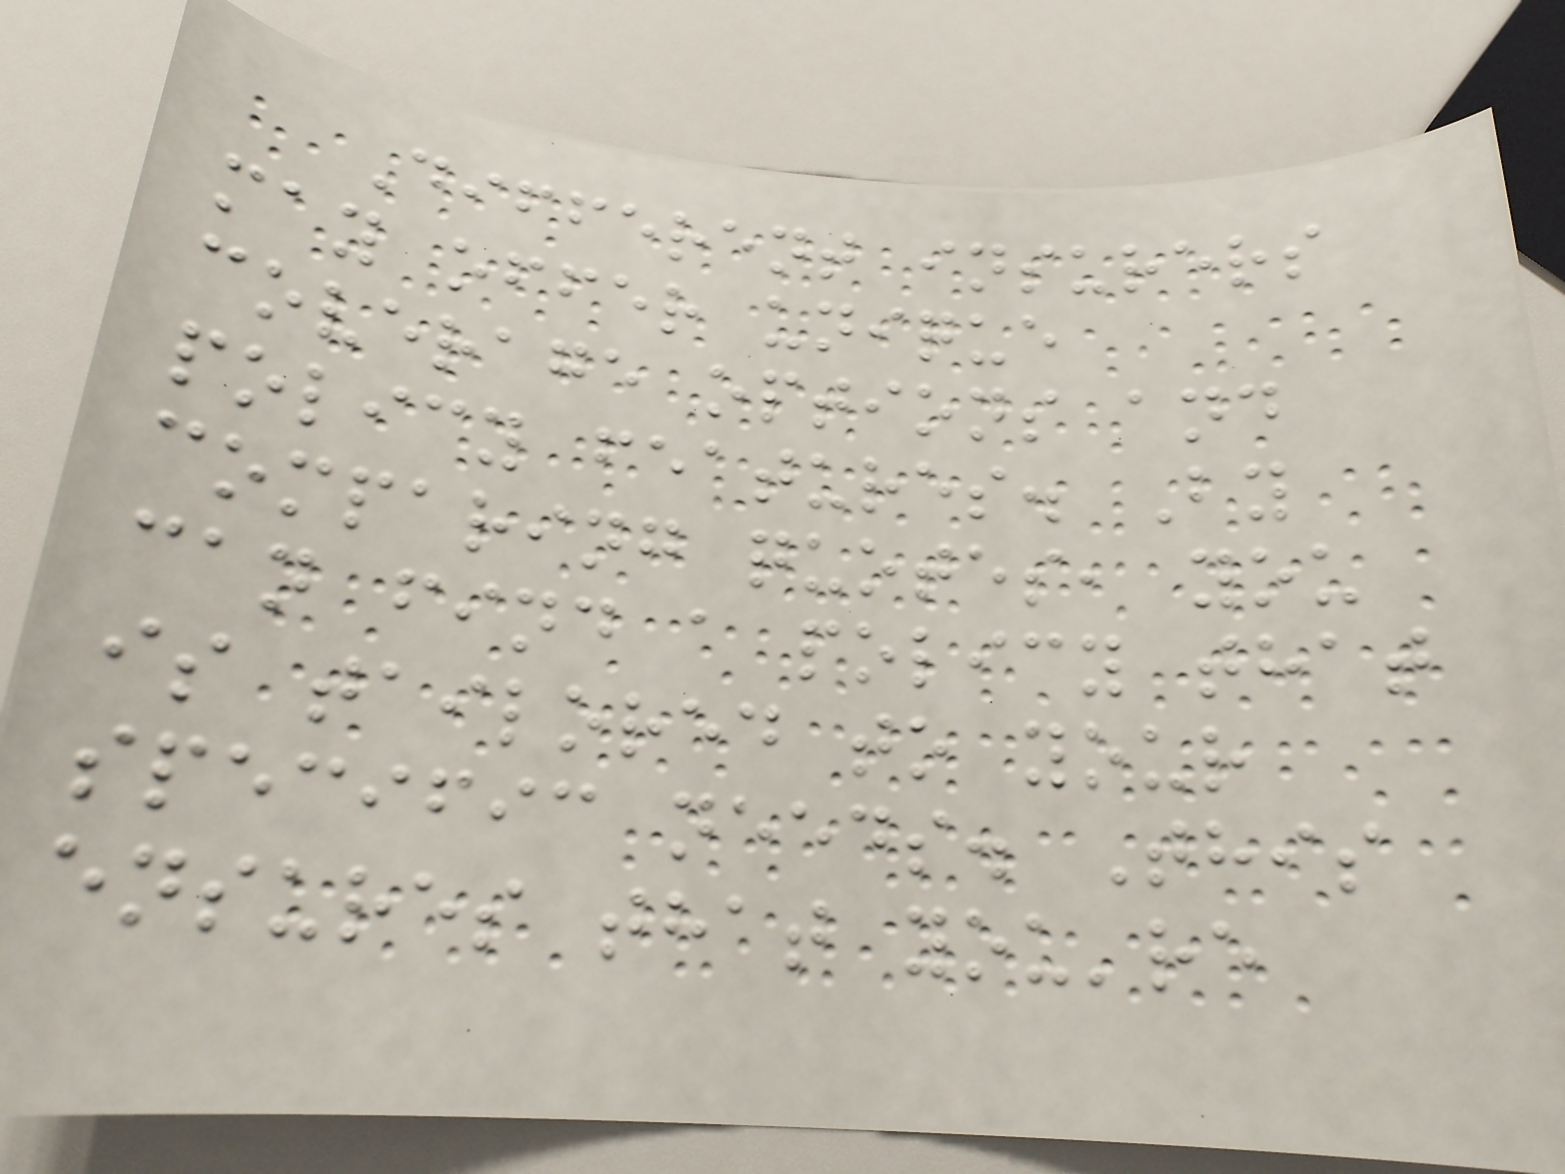Different insurers
may offer unique
coverage options and
policy features. By
comparing quotes, you
can find a policy that
is tailored to your
specific needs. This
ensures that you're
